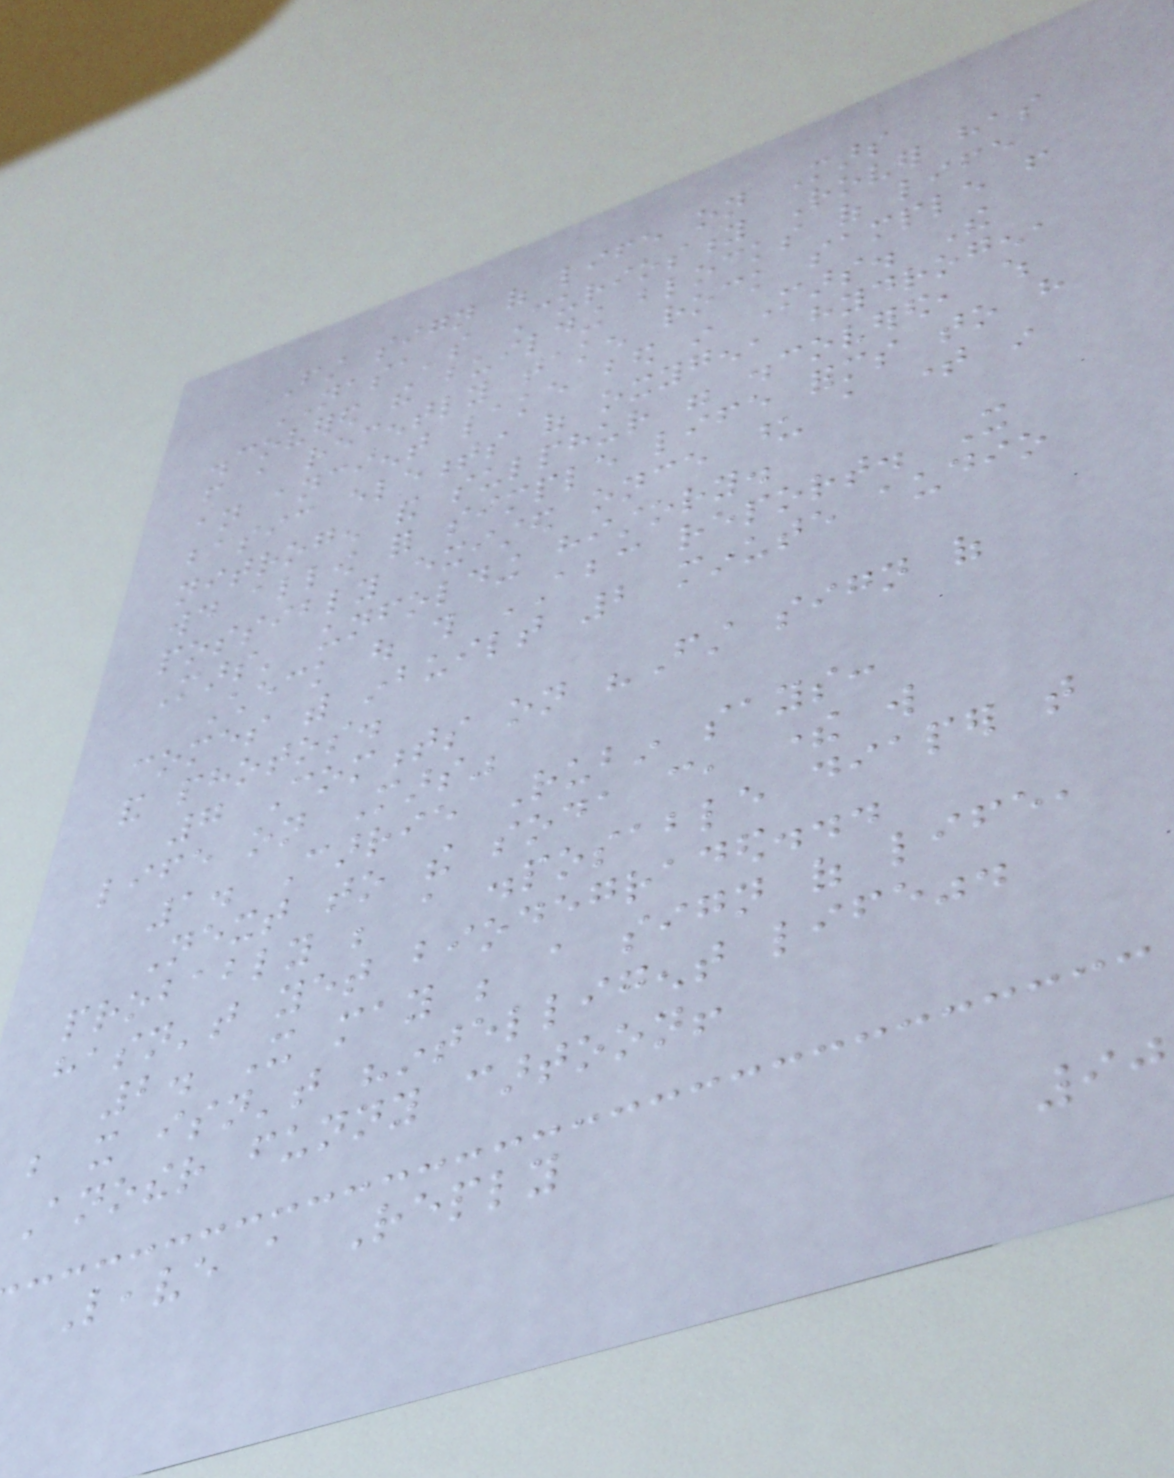First sign of life on Mars
NASA's Curiosity Rover has
discovered the building blocks of life
from a recently taken rock sample from
an ancient lake bed in Mars. The
basic elements of oxygen, hydrogen,
nitrogen and sulphur were discovered, which
would allow for simple life forms to have
possibly existed once upon a time in
Mars' unfolding history.
Check out this ABC report. It
comes with inbuilt 2 minute audio
and photos.
7 Comments on "First sign of
life on Mars"
1. Carrie Rubin says:
Next to the soda can, there will
probably be a disposable diaper that
hasn't yet biodegraded...
2. It may be a sign of life,
but it isn't "intelligent life".
Another funny cartoon!
Leave a Reply
90
